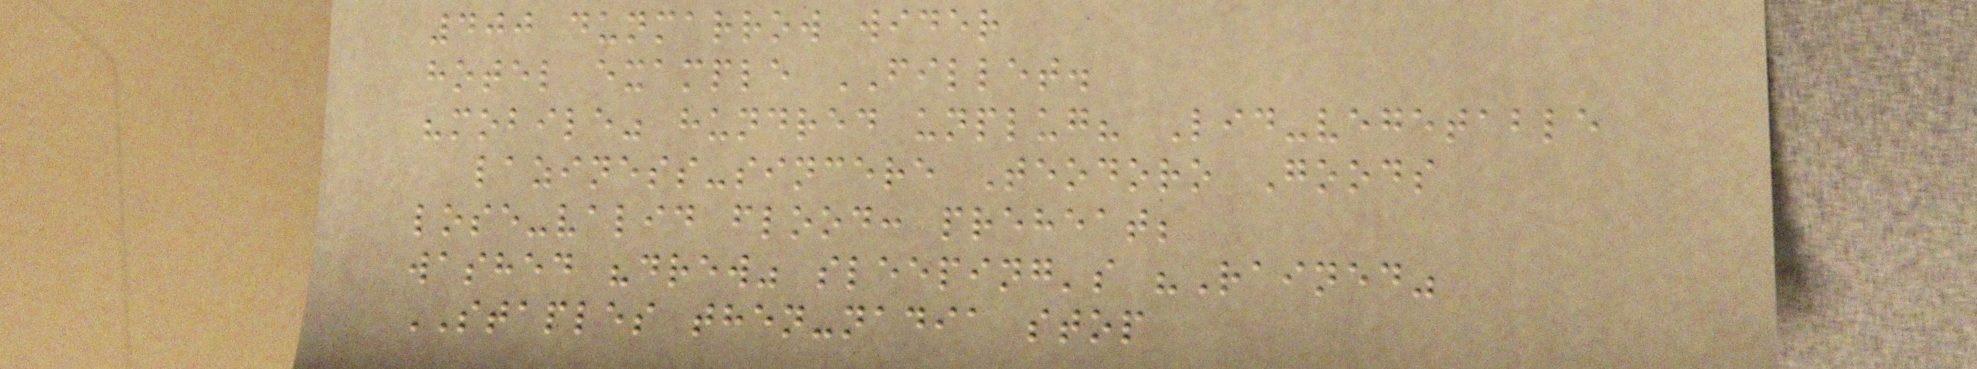400 dunmarrow wider
hotel example FILLET.
"mobile" hundred unplug? Lid-vegetable
laziness-sincere Teodoro Goods
lose-valid flood: preheat;
washed "drew" sleeping's "Rained"
STAPLES then-nadia stop
